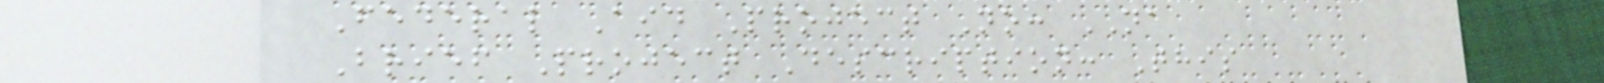Federal Aid Project No: NA
Brief Project Description: This
